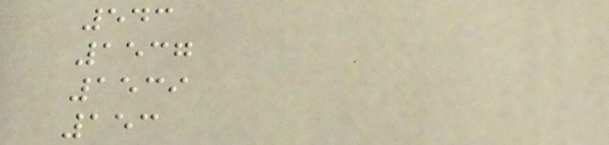543
1537
1539
153
